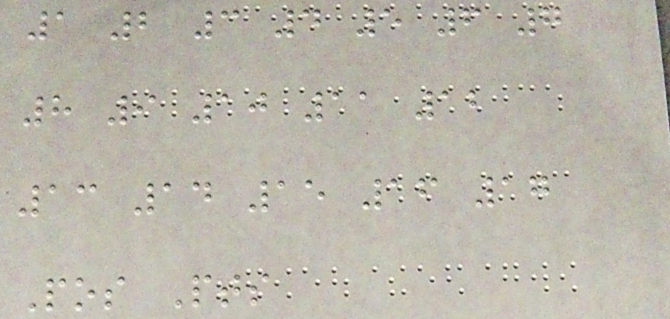1 2 3 4 5 6 7
8 9 10 11 12
13 14 15 16 17
Pos Pts
